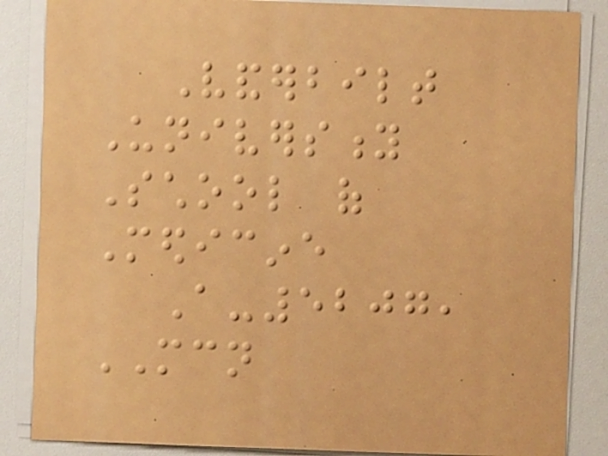Vanderbilt
University
School of
Medicine
A-5207,
MCN
